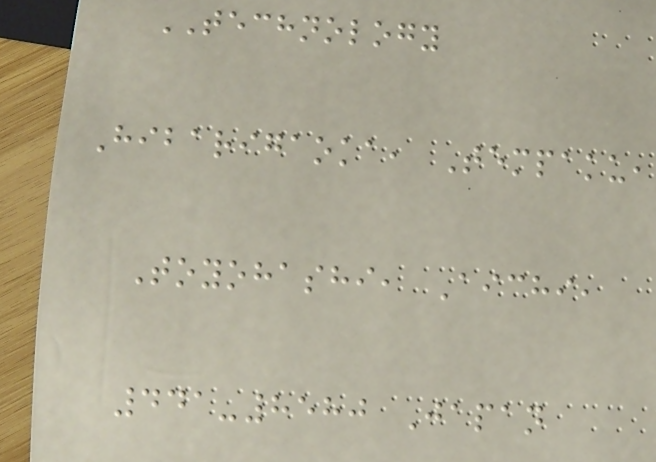TECHNOLOGY
Hibarigaoka, Tempaku,
Toyohashi, Aichi,
441-8580 Japan
